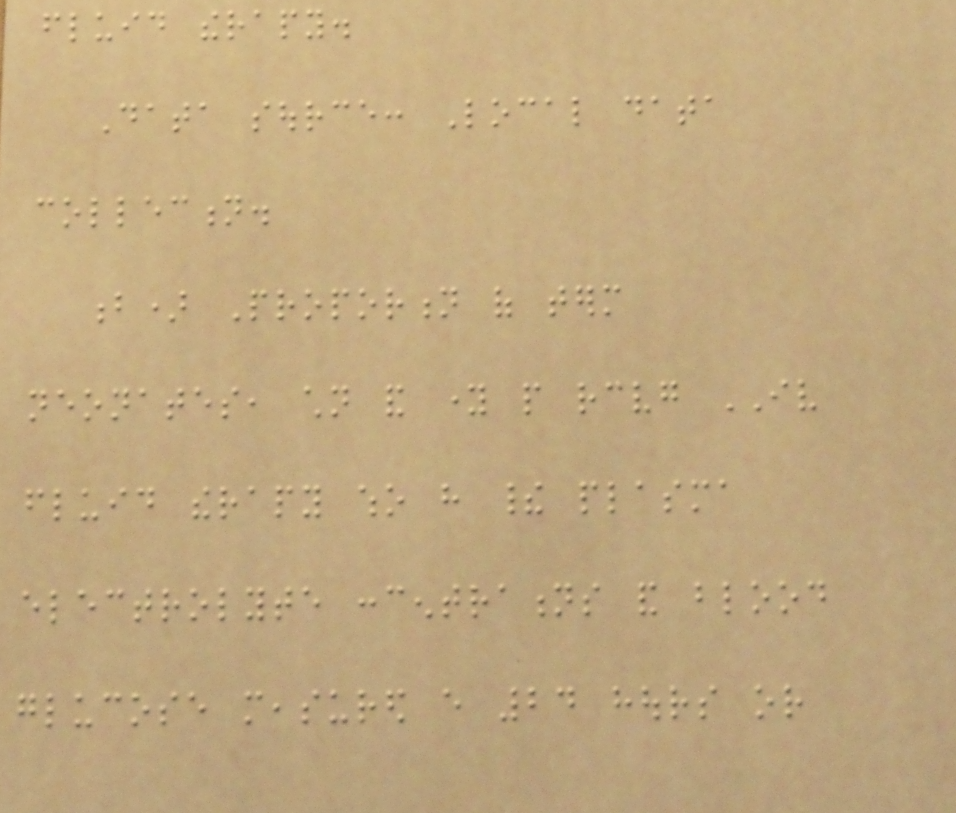fluid therapy.
Data source: Local data
collection.
b) Proportion of term
neonates, children and young people receiving IV
fluid therapy who have their plasma
electrolyte concentrations and blood
glucose measured every 24 hours or
